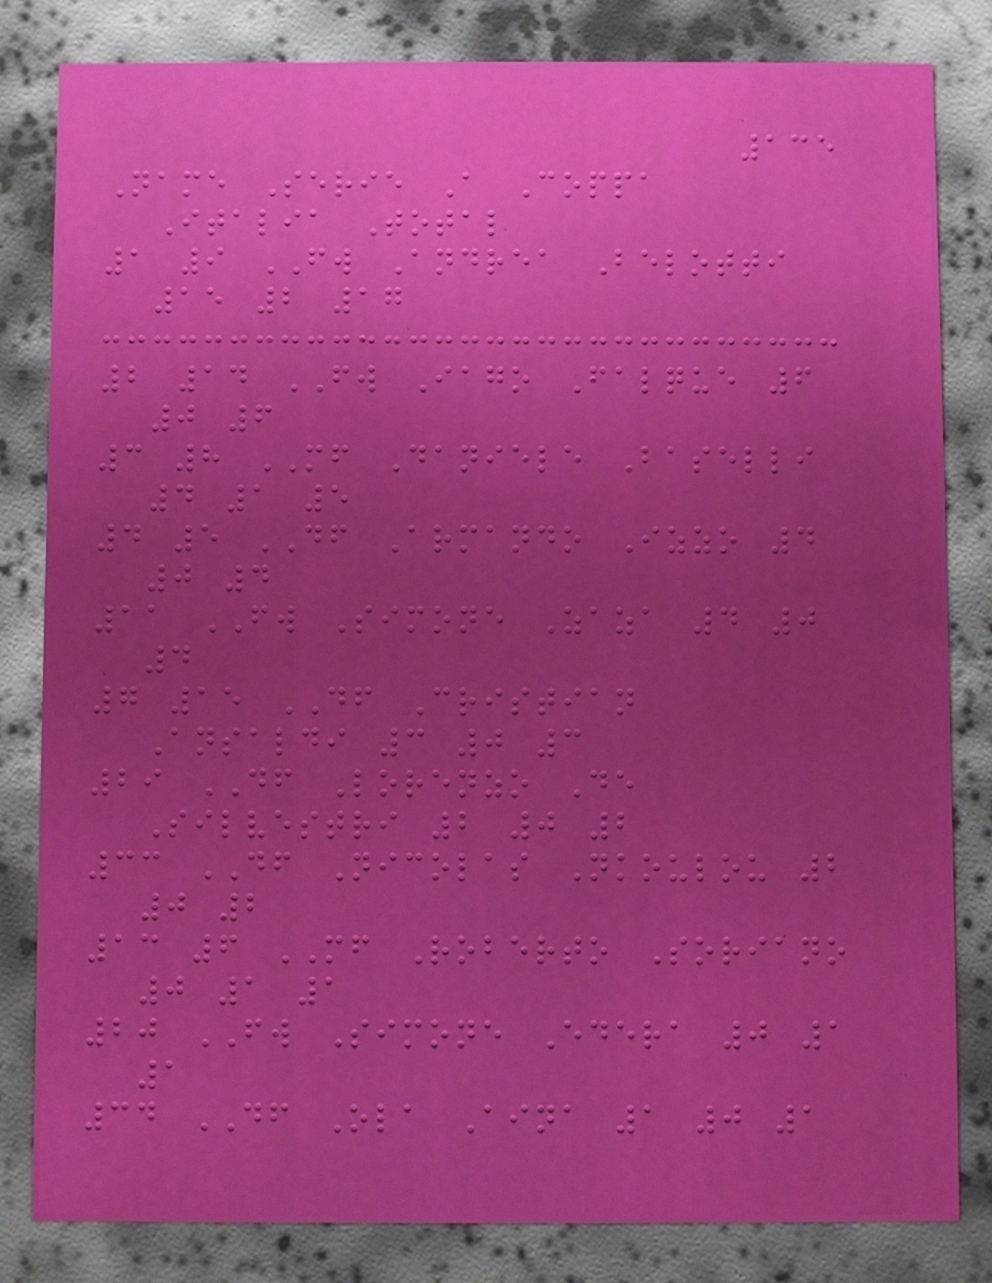135
Name Serie A Coppa
Italia Total
1 9 FW Andrea Belotti
15 2 17
2 14 FW Iago Falque 6
0 6
3 8 MF Daniele Baselli
4 1 5
4 5 DF Armando Izzo 4
0 4
11 FW Simone Zaza 4 0
4
7 15 DF Cristian
Ansaldi 3 0 3
29 DF Lorenzo De
Silvestri 2 0 2
33 DF Nicolas Nkoulou 2
0 2
13 6 MF Roberto Soriano
0 1 1
20 FW Simone Edera 0 1
1
34 DF Ola Aina 1 0 1
